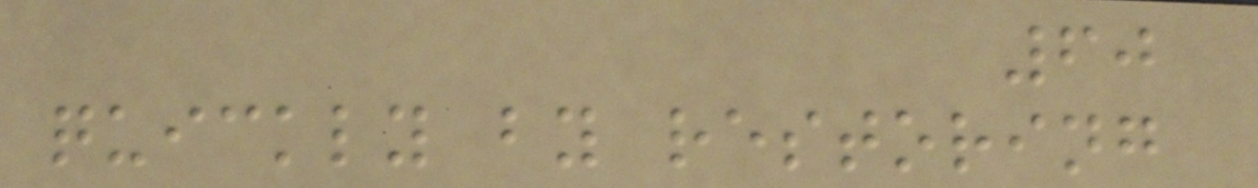60
quickly by restoring
